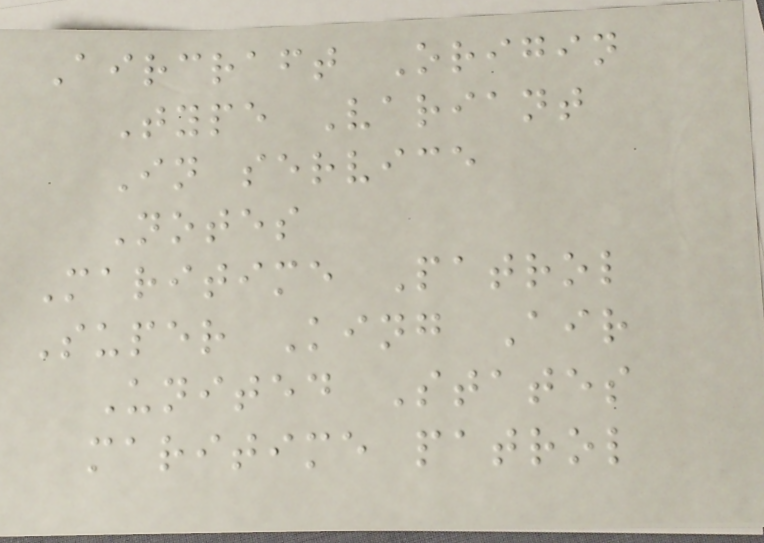Aircraft Origin
Type Variant
In service
Notes
Maritime Patrol
Super King Air
United States
maritime patrol
